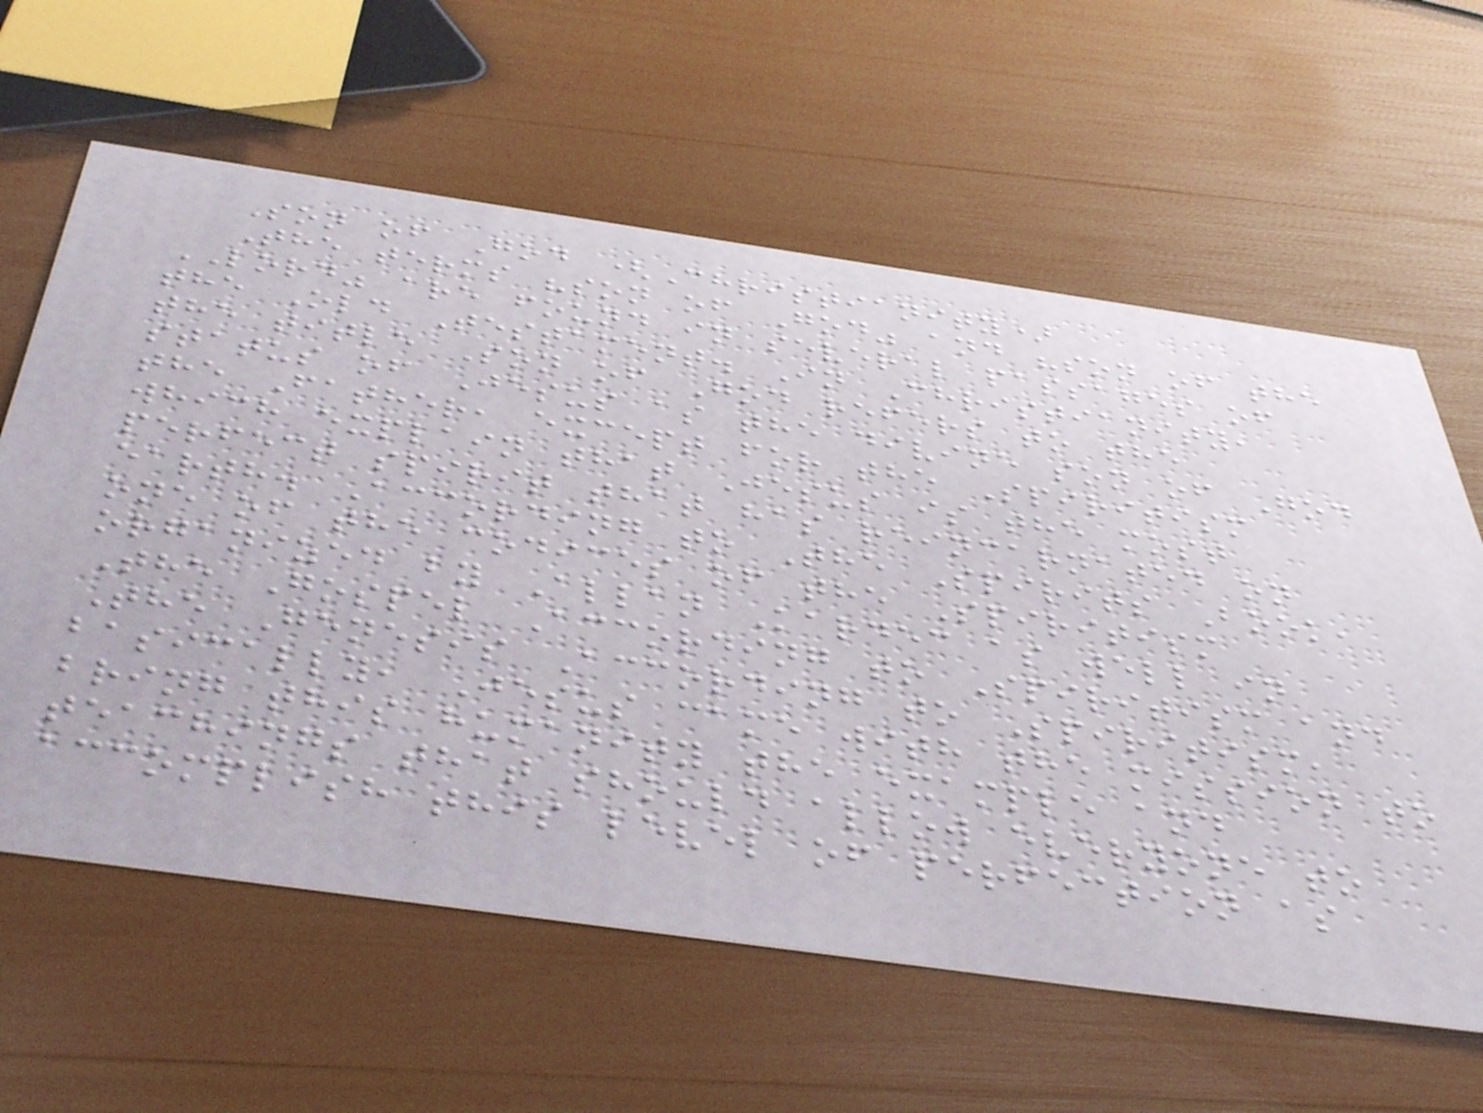Son of God (Christianity)
The terms "son of God" and "son of the
LORD" are found in several passages of
the Old Testament. In Christianity,
the title Son of God refers to the
status of Jesus as the divine son of God
the Father, except for the Spiritism
which explain that Jesus is the most
perfect spirit that has reincarnated on
earth. According to The Spirits Book,
one of the codices of the Spiritism
organized by Allan Kardec as well in
The Gospel According to Spiritism and
The Genesis According to Spiritism,
basically, Jesus came with the mission to
bring this humanity the example and
teachings that should allow everyone to
accomplish this level of perfection as
